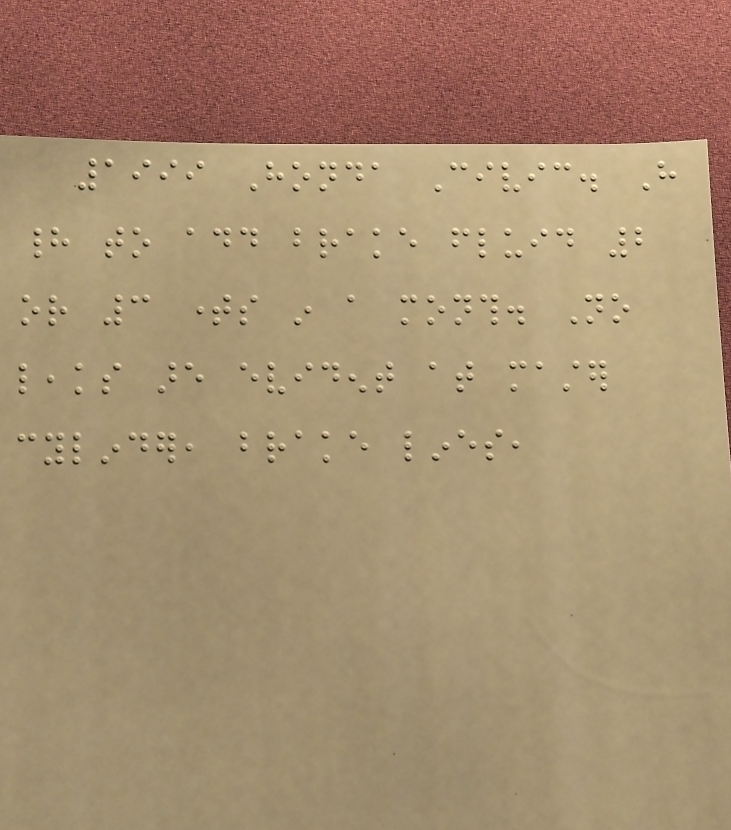1999 Honda Civic. Have
had to add brake fluid 2
or 3 times in a month. No
leaks are evident at master
cylinder, brake lines,
